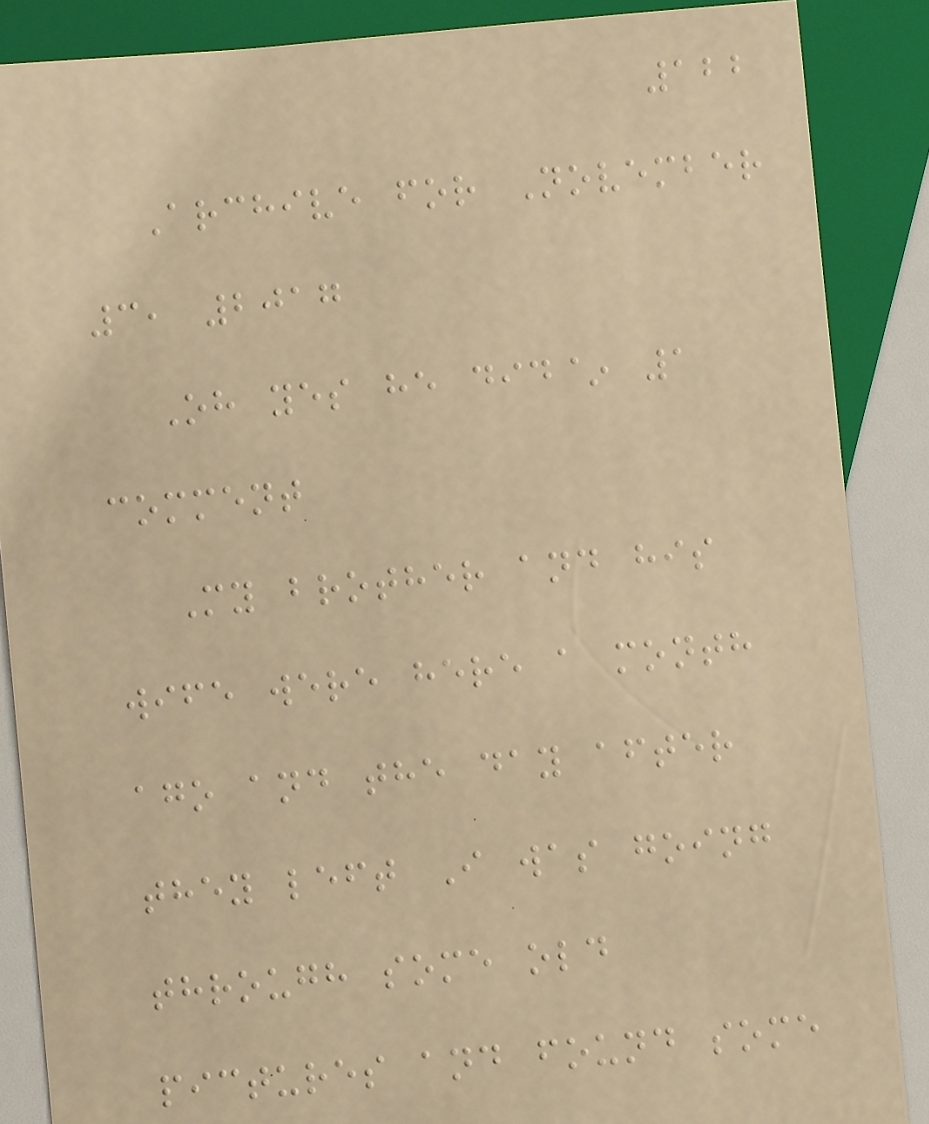122
Archive for November
3, 2017
Oh yes he did~ 1
comment
My brother and his
wife were here a month
ago and the day after
they left I was going
through some old
pictures and found some
